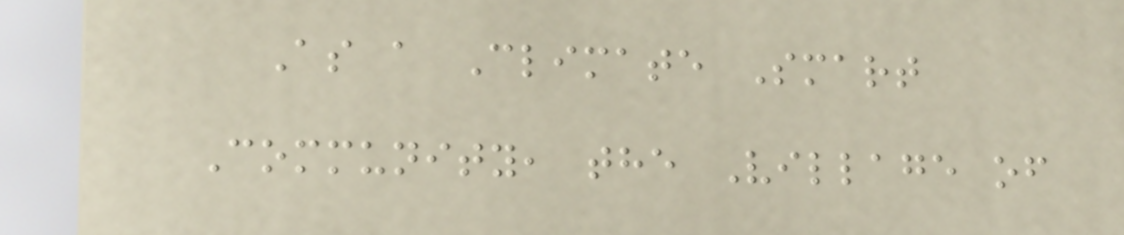As a Climate Smart
Community, the Village of
